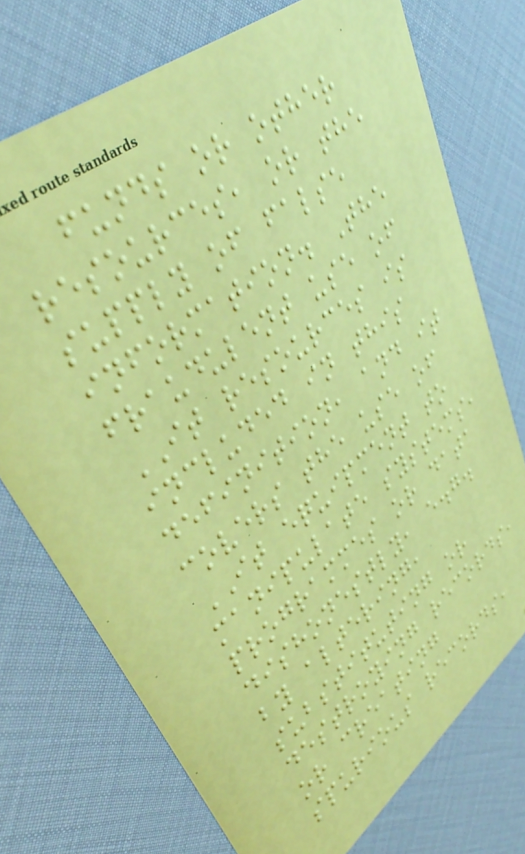funds or other
resources, or the
supply of false
information. The
fraudulent use of
IT resources is
included in this
definition, and it
covers the use of
IT equipment to
manipulate systems,
programmes or data
dishonestly, e.g.
by altering,
substituting or
destroying records,
or creating
spurious records,
